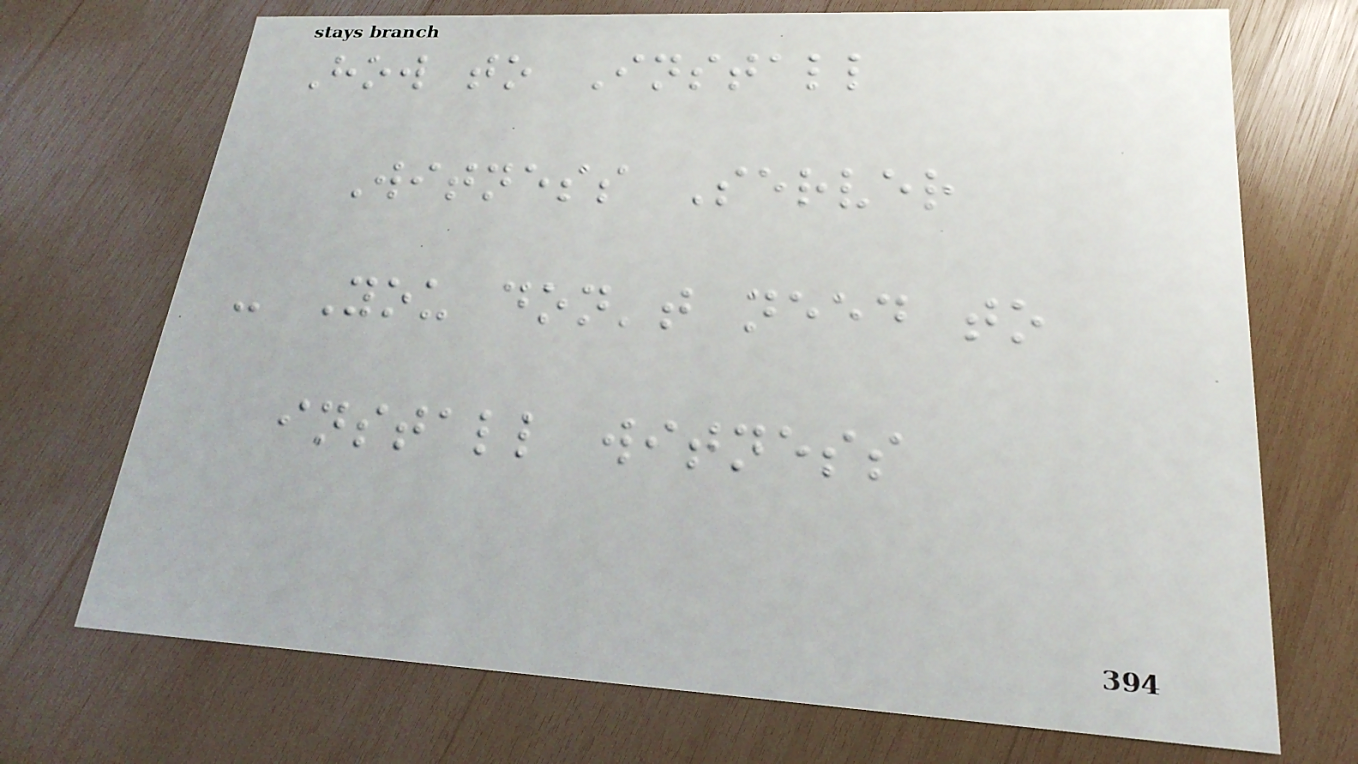How to Install
Witness Server
- You don't need to
install witness
